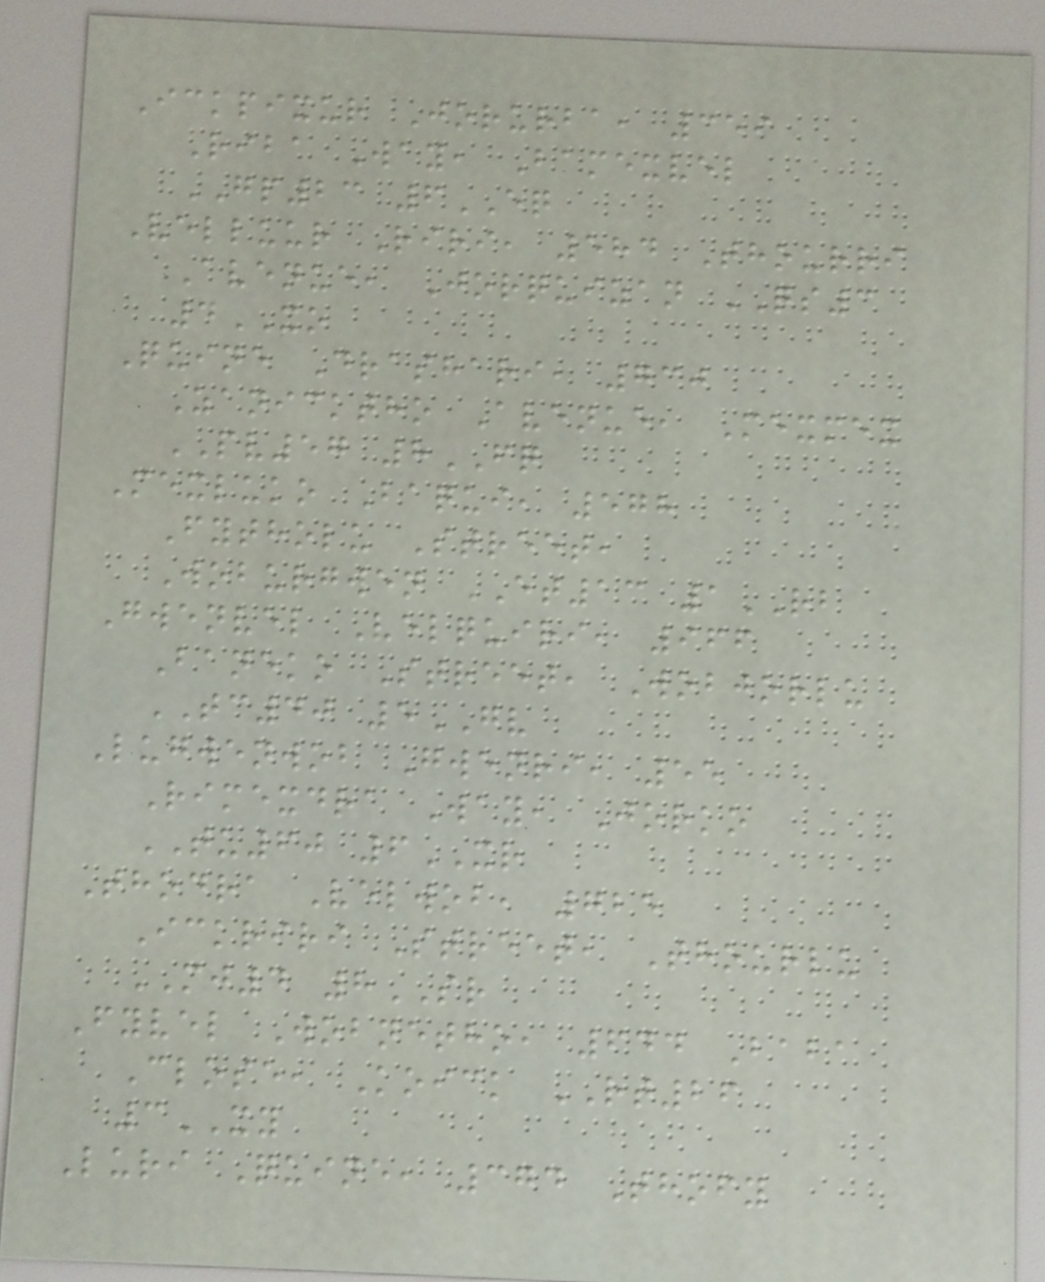Ickpixur Jorurba, 359
Riba Way, Bamexvel
GP23 6EQ
Velluur Riri, 584 Thourri
Avenue, Jorquizan QS3
4XO
Quine Drashari, 730
Zanicktho Avenue, Mexmex
PV57 8FQ
Mexluko Baqui, 578
Fytholu Street,
Woburgwen ET13 1RB
Gwenvel Velquiri, 966
Baneko Street, Wobjorlu
TC40 5GV
Lugwenwob Gwenri, 55
Rimexdra Way, Jorko
TU60 6XR
Thodra Velwob, 725
Ickriri Street, Thourlu
MJ4 8SR
Fyvel Wobnetho, 644 Baba
Close, Koick RT26
3XY
Luri Quine, 374 Thofy
